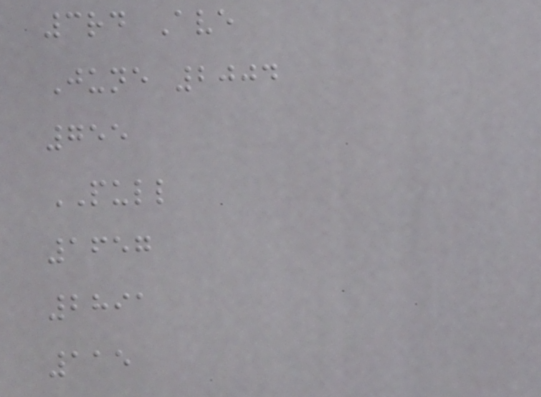3rd Ave
June 2004
755
PULL
1657
2891
115
